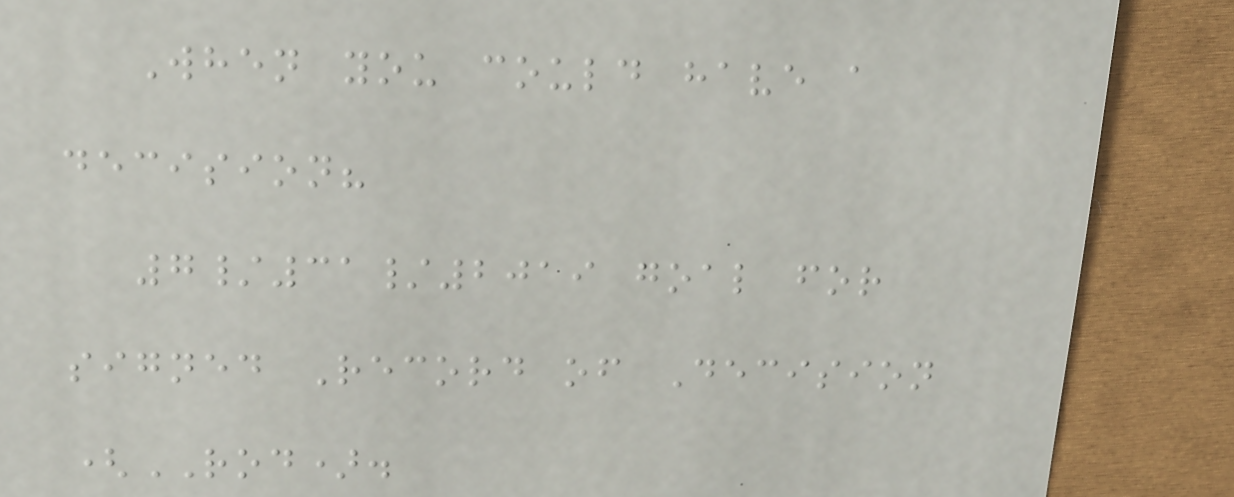When you could have a
decision?
7/31/2019 goal for
signed Record of Decision
(ROD).
